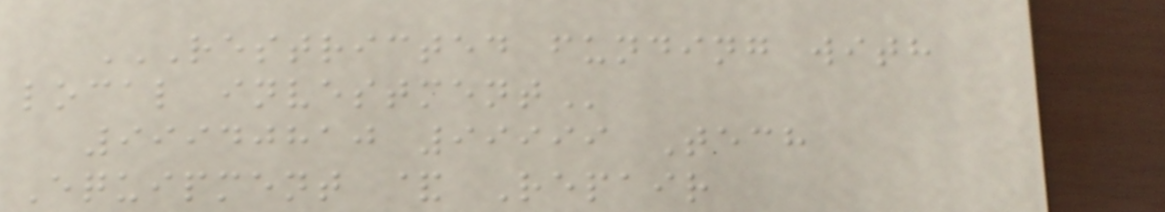RESTRICTED FUNDING WITH
LOCAL INVESTMENT
99940810 99999 Tech
Equipment & Repair
